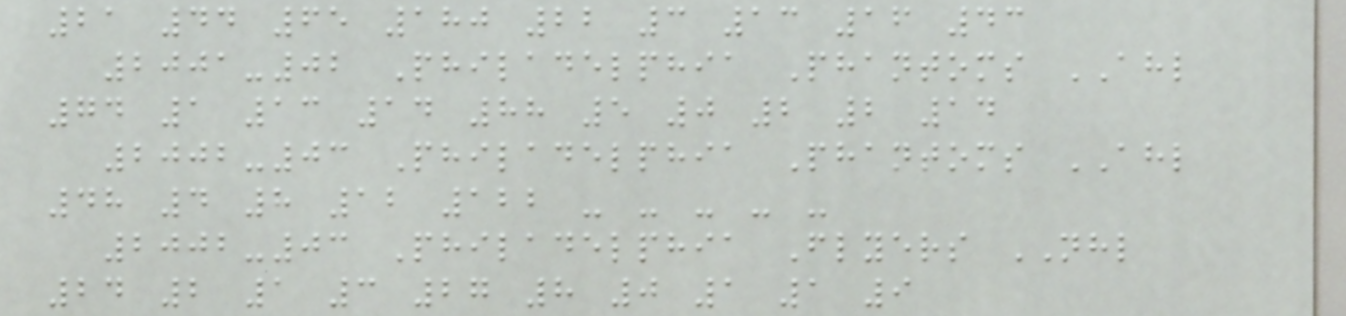21 44 65 180 22 3 13 16 43
2001-02 Philadelphia Phantoms AHL
74 1 13 14 88 5 0 2 2 14
2002-03 Philadelphia Phantoms AHL
48 4 8 12 122 - - - - -
2002-03 Philadelphia Flyers NHL
24 2 1 3 27 8 0 1 1 9
